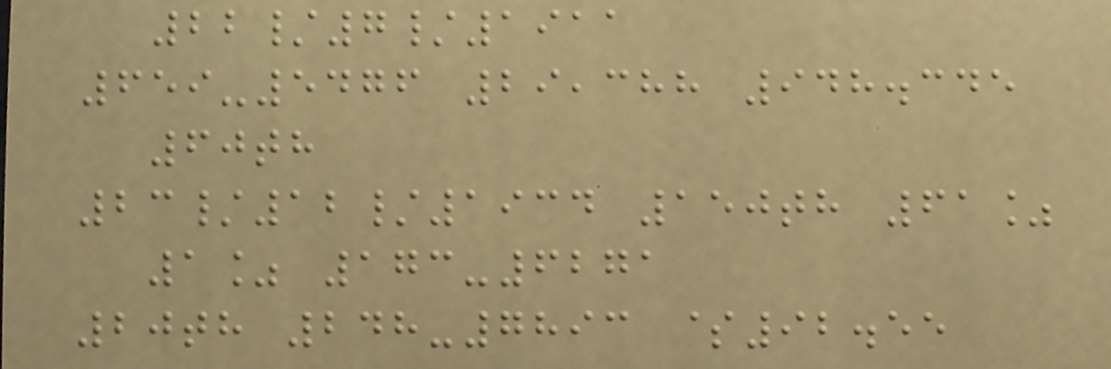22/7/1911
659-5476 29,388 948.345
60th
23/12/1934 150th 61%
1% 173-6271
20th 248-7893 $92.55
